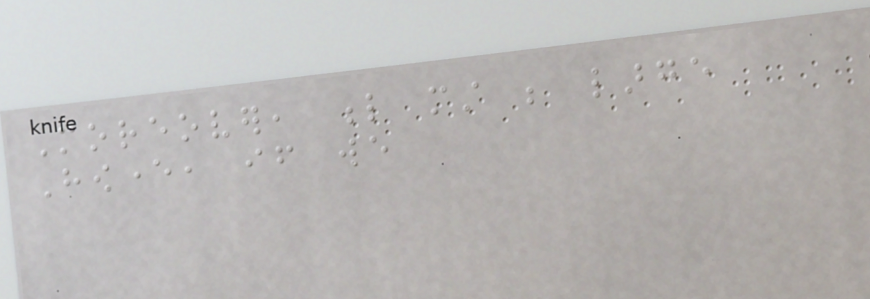Moreover, l must be large
However, if we
